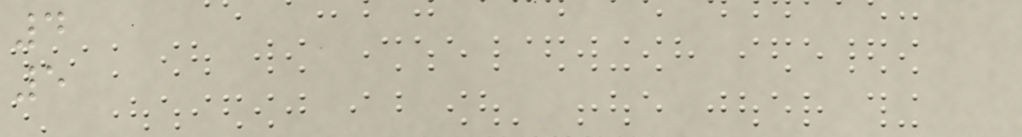4
5
